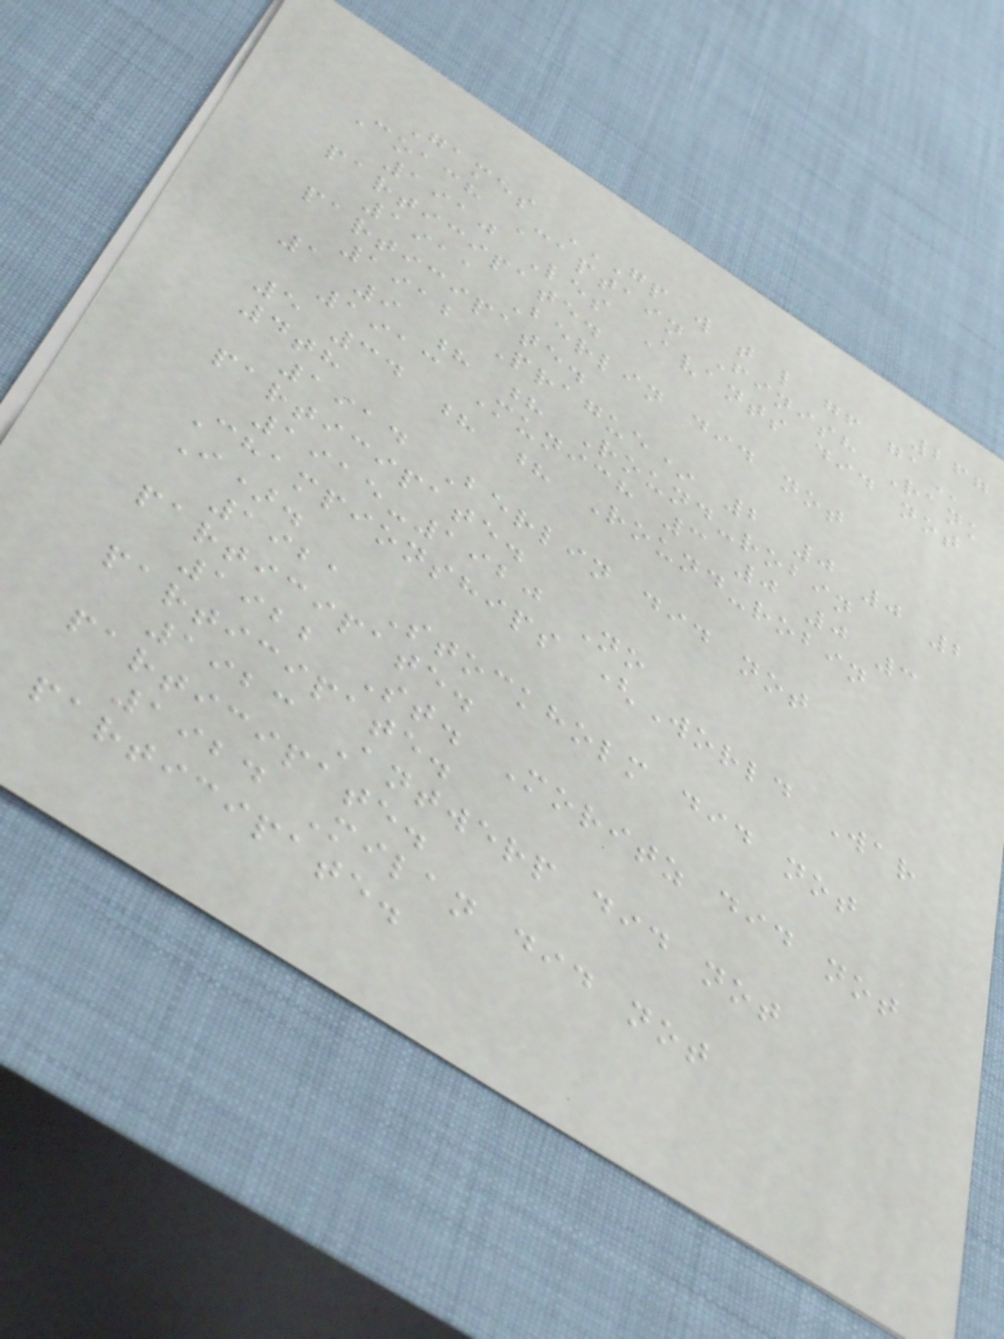267
Games GP W T L GF GA
Coach Captain Finish Rank
1910 Les Avants did not
participate.
1911 Berlin did not
participate.
1912 Prague* 2 0 0 2
1 9 ? ? Round-robin
1913 Munich 3 0 0 3
5 34 ? ? Round-robin
4th
1914 Berlin did not
participate.
1915-1920 No
Championships (World War
I).
1921 Stockholm did not
participate.
1922 St. Moritz did not
participate.
1923 Antwerp did not
participate.
1924 Milan did not
participate.
